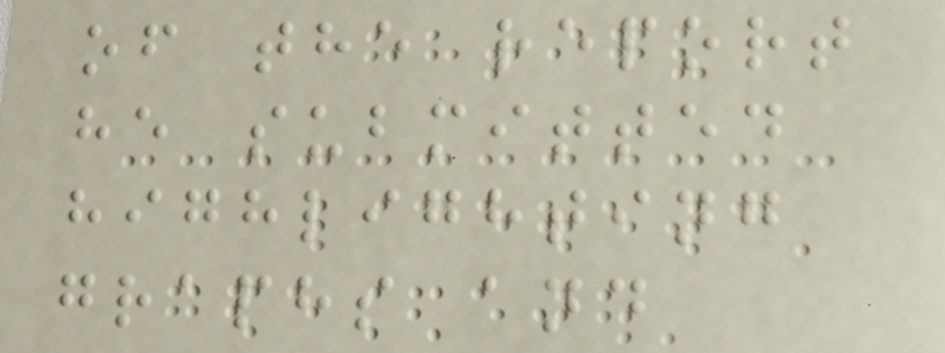of the report
he submitted
highlighting
graphs and
